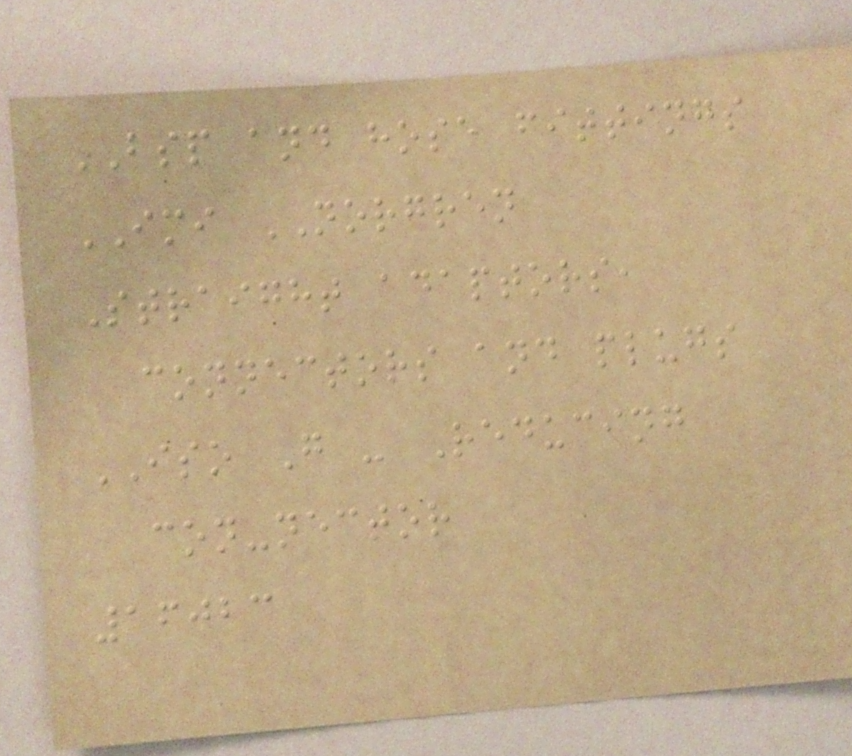BSP and hose fittings
IMI NORGREN
Straight adaptors,
connectors and plugs
ISO G - Reducing
con-nector
16023
